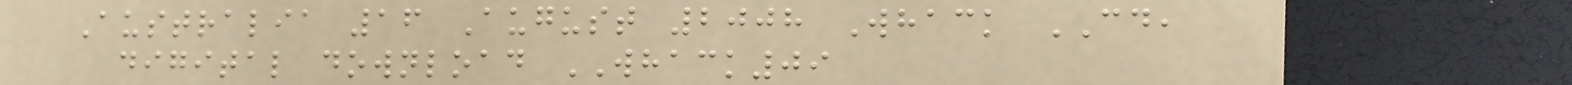Australia 16 August 2008 Whack CD,
digital download WHACK09
